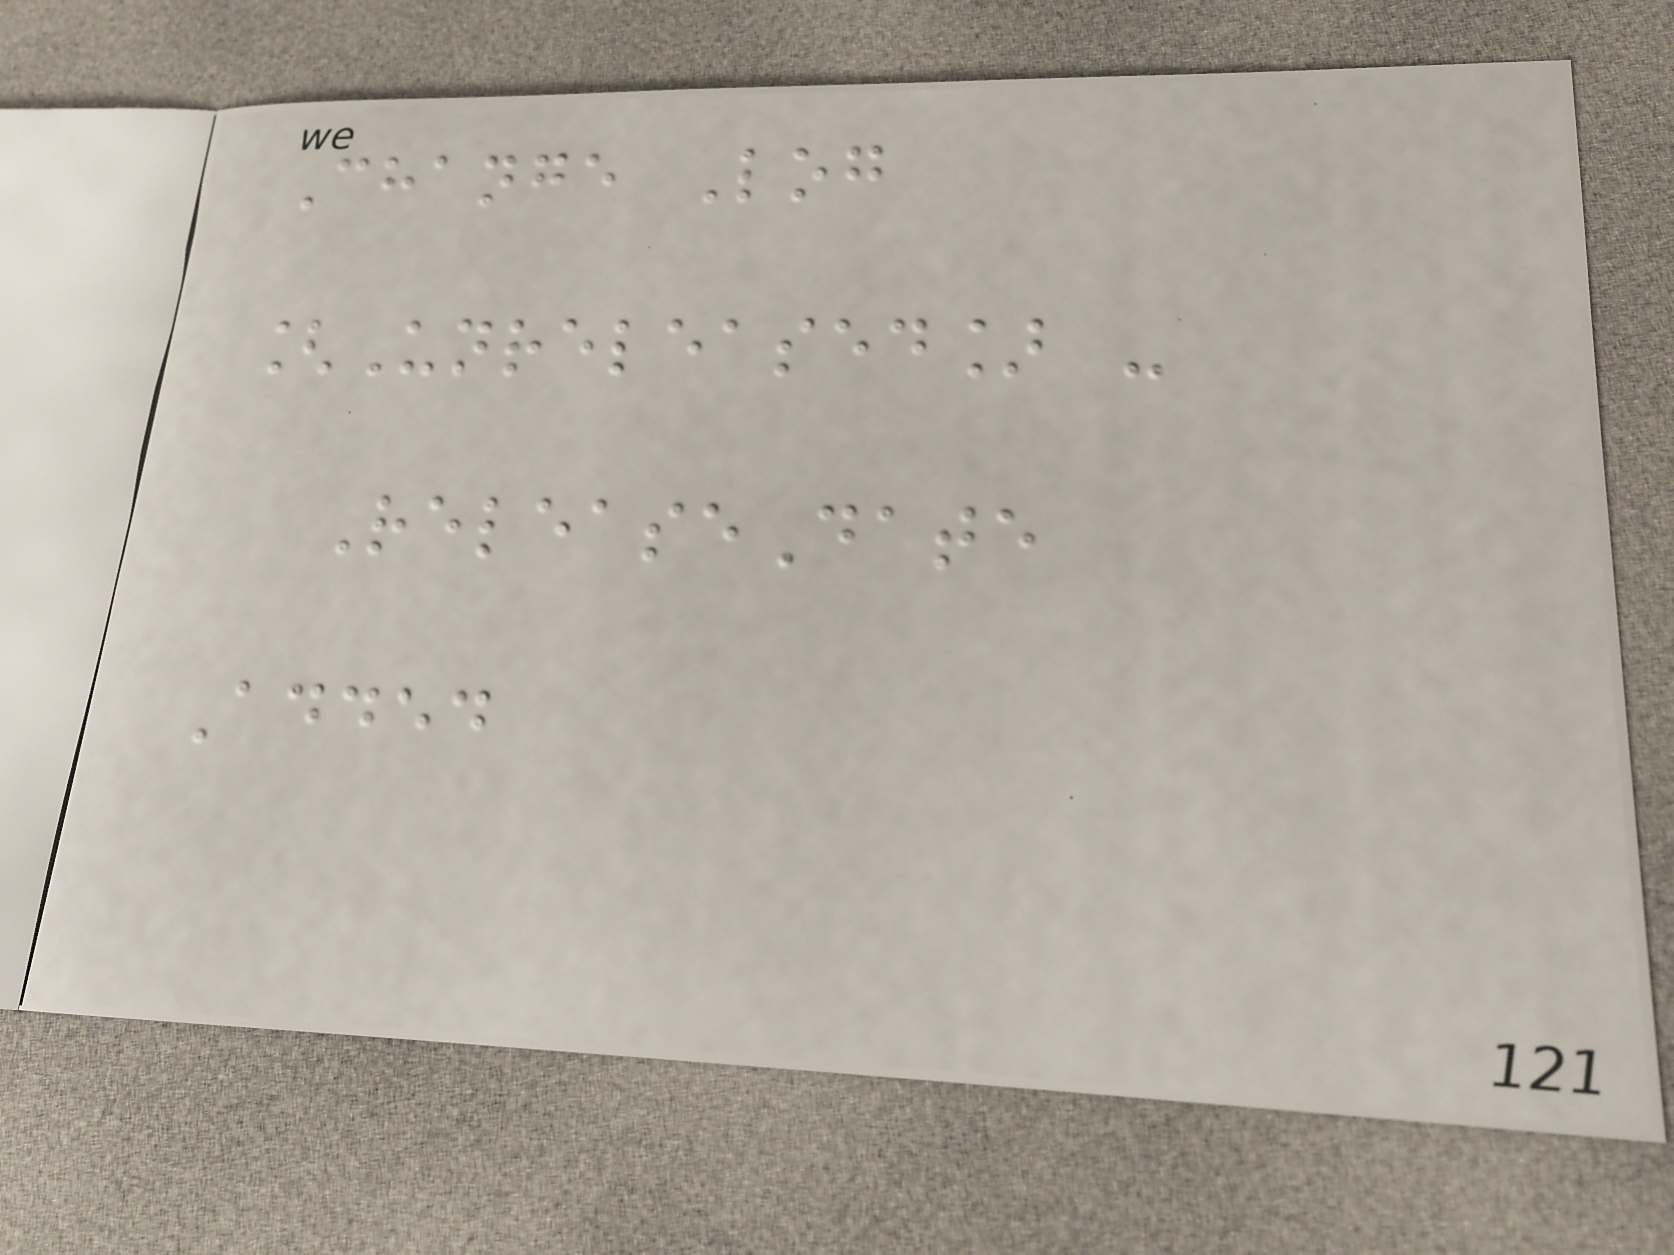Change Log
[Unreleased] -
ReleaseDate
Added
